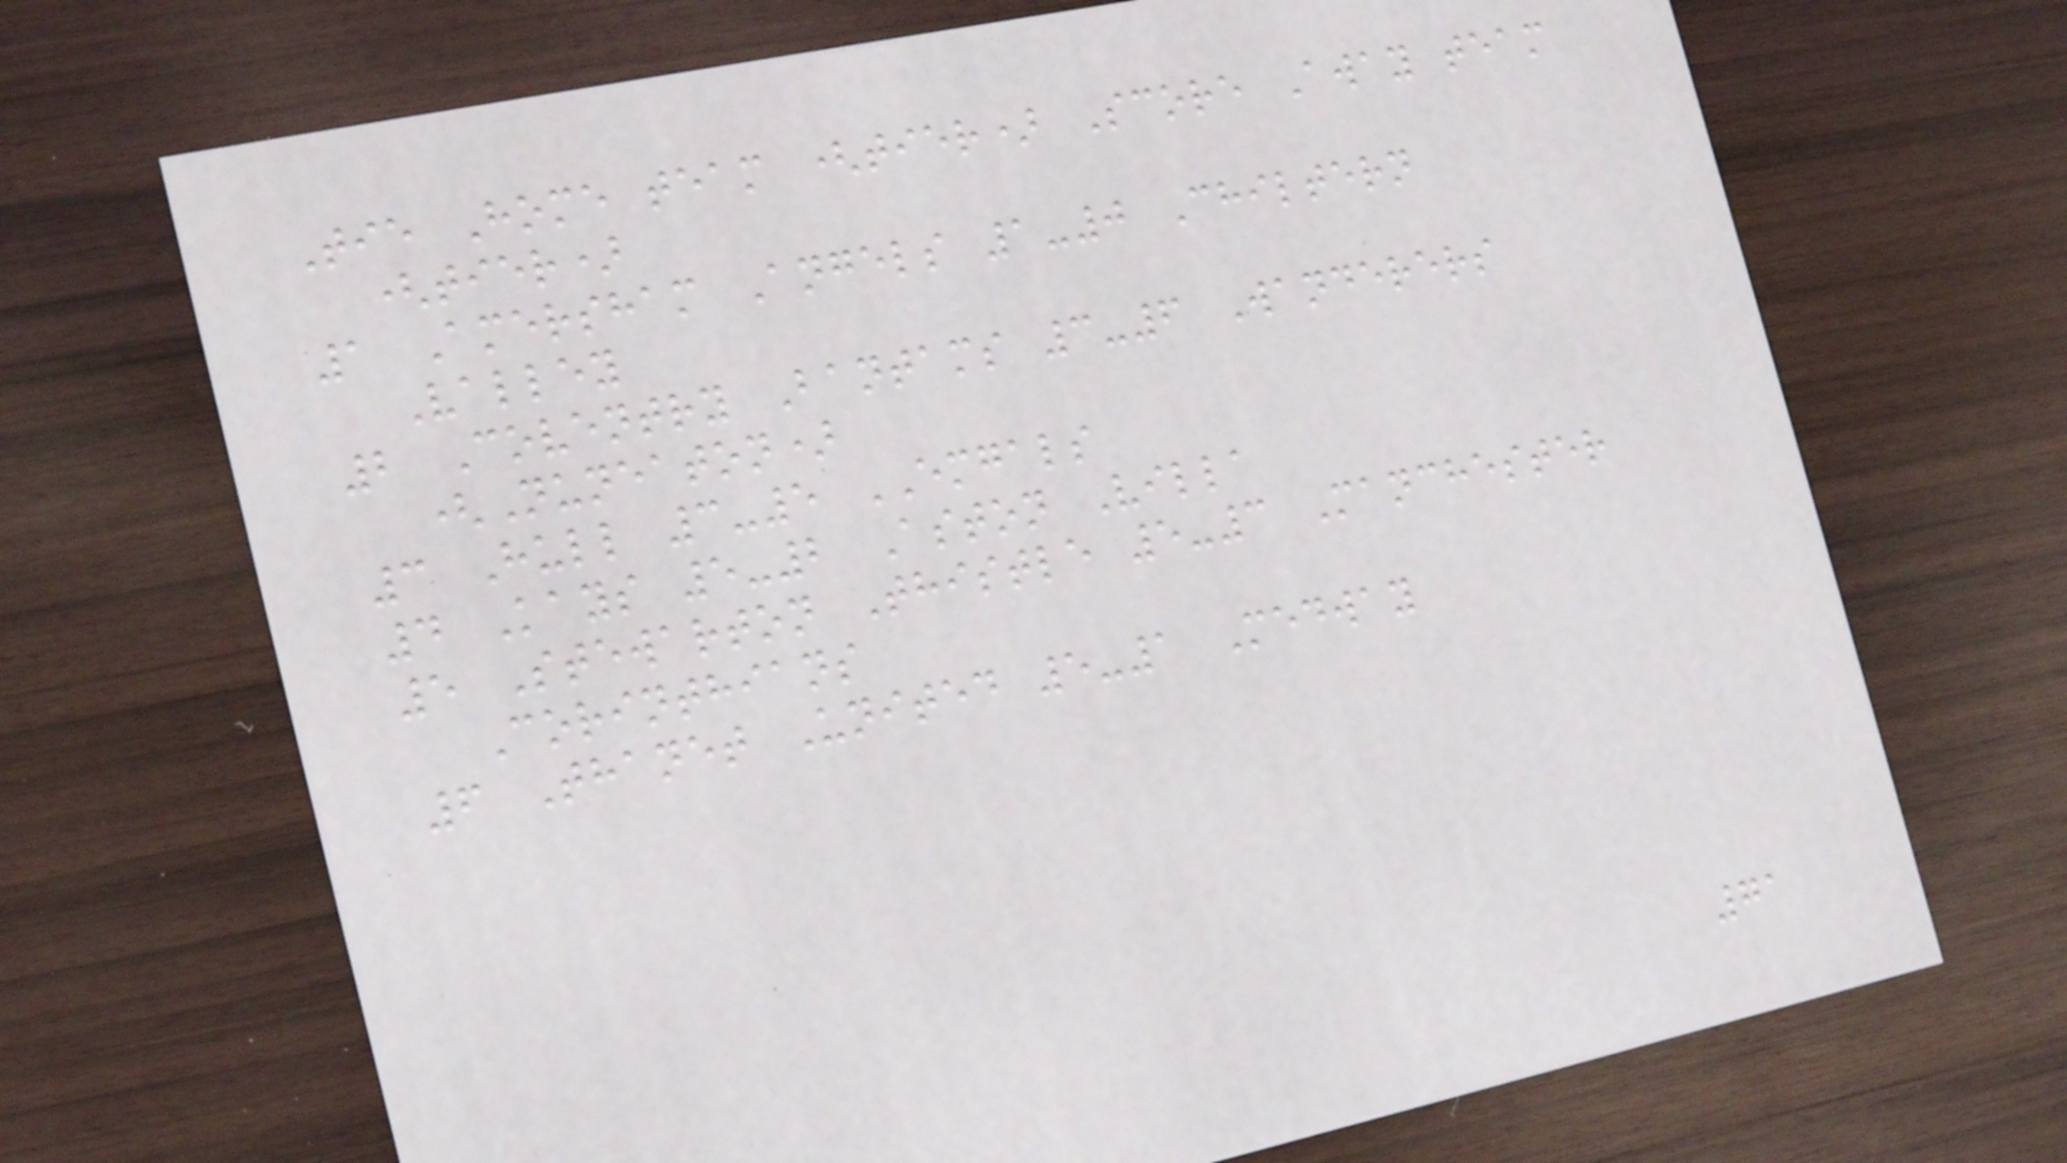Tie Home team (tier) Score Away team
(tier)
1 Amersham Angels 1-0 Chiltern
Valley
2 Coventry Bantams 3-6 Wanderers
(Nuneaton)
3 Hull 3-5 EMGALS
4 Kays 5-2 Aston Villa
5 Stewarton Thistle 5-3 Manchester
Corinthians
6 Thanet United 5-1 Medway
71
